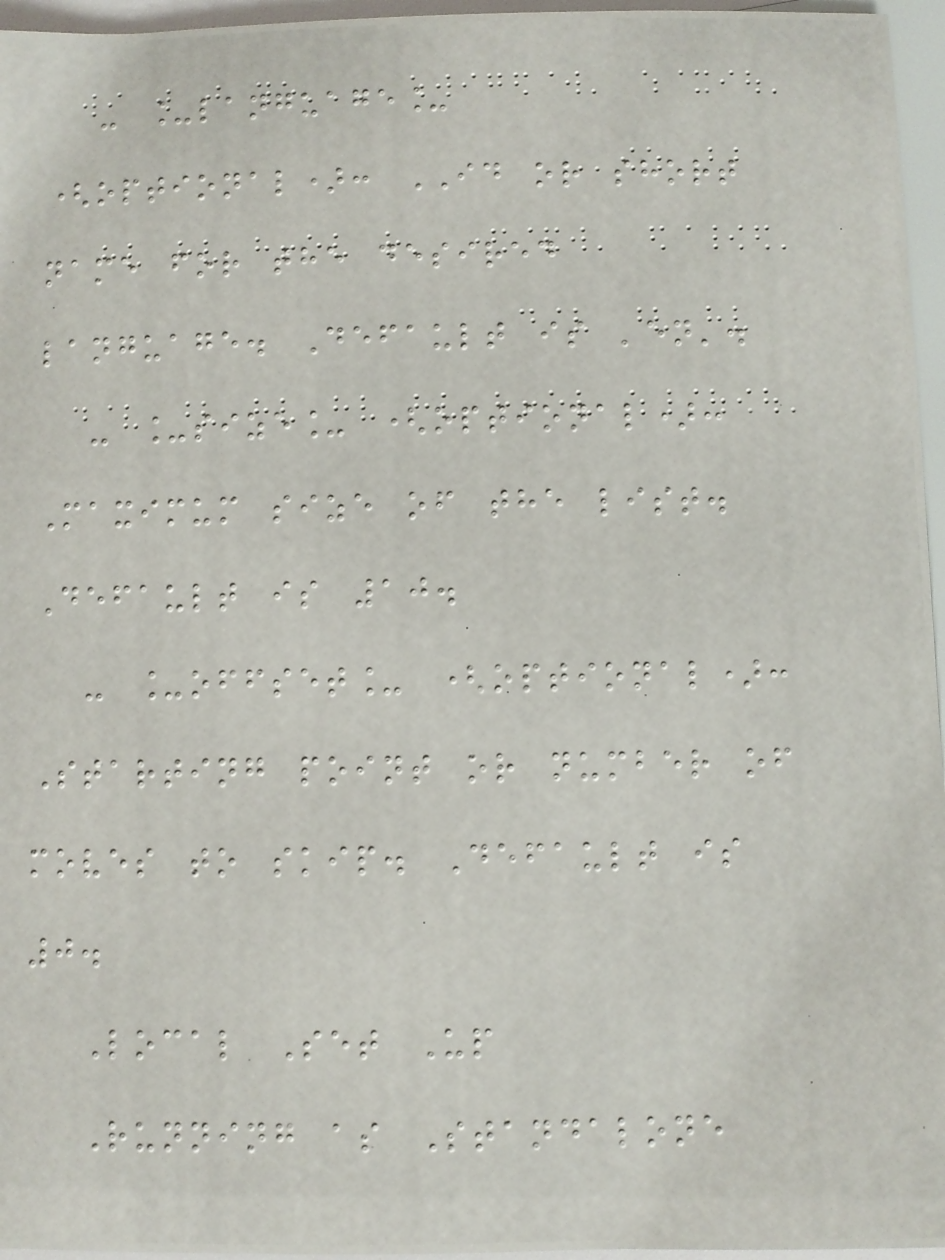- _language_
(optional): ID or short
name for the desired
language. Default is 'en'.
- _size_ (optional):
Maximum size of the list.
Default is 10.
- _offset_ (optional):
Starting point or number of
moves to skip. Default is
0.
Local Set Up
Running as Standalone
